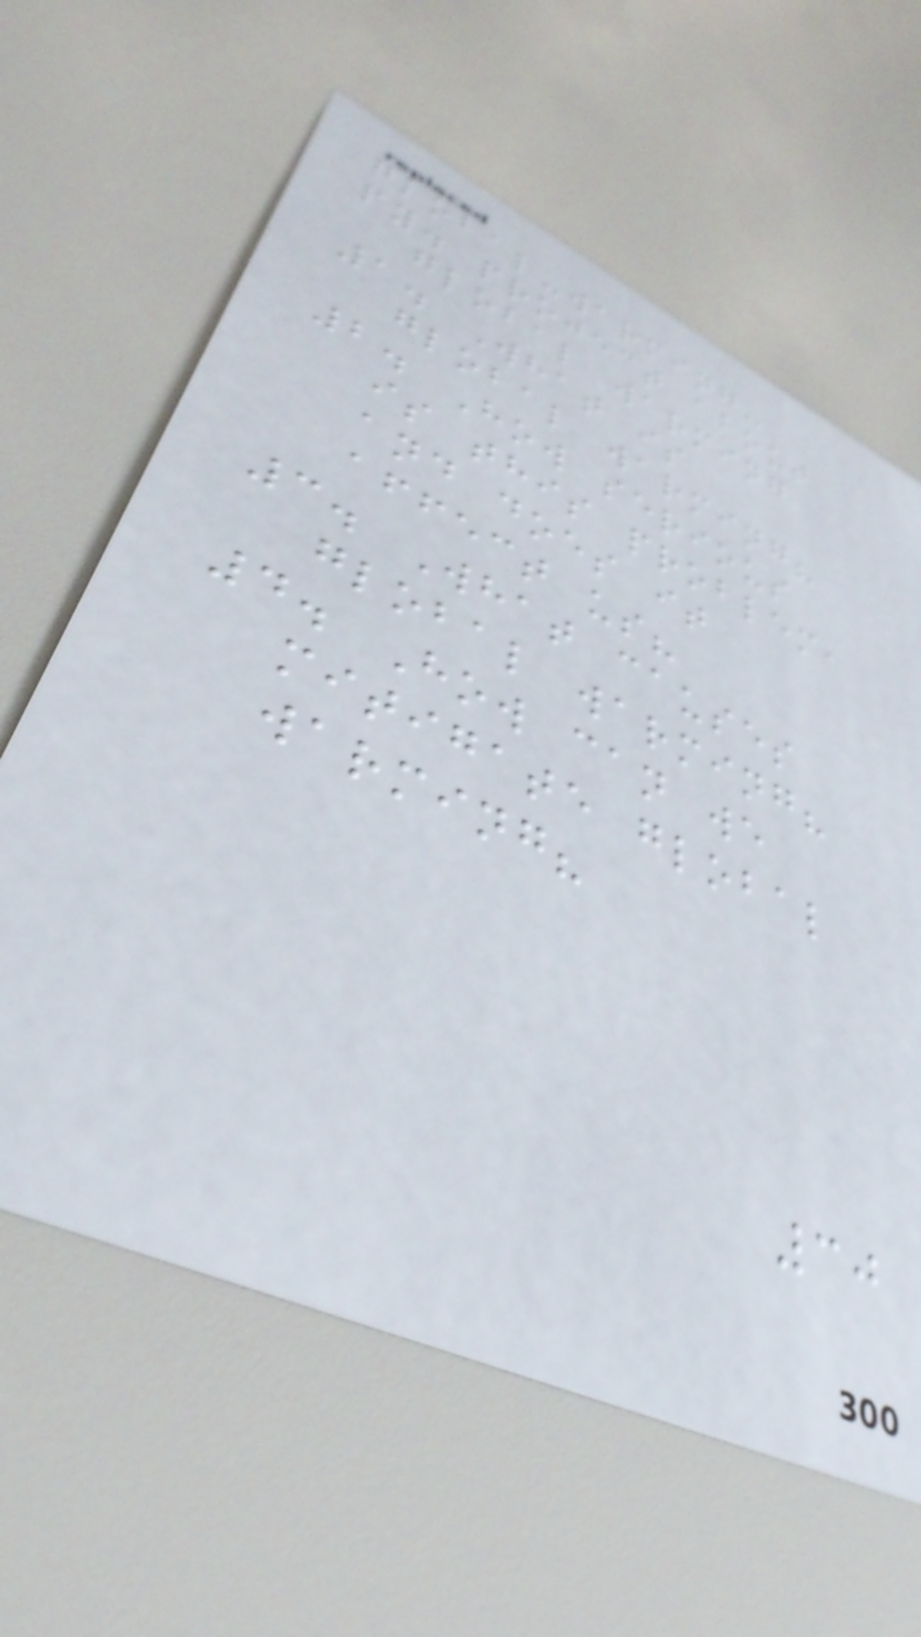global-warming-
py. project about
global warming
1. What is
global warming?
2. How serious
is this problem,
and does it
affect us?
3. What causes
global warming?
4. How can we
mitigate global
warming?
30
